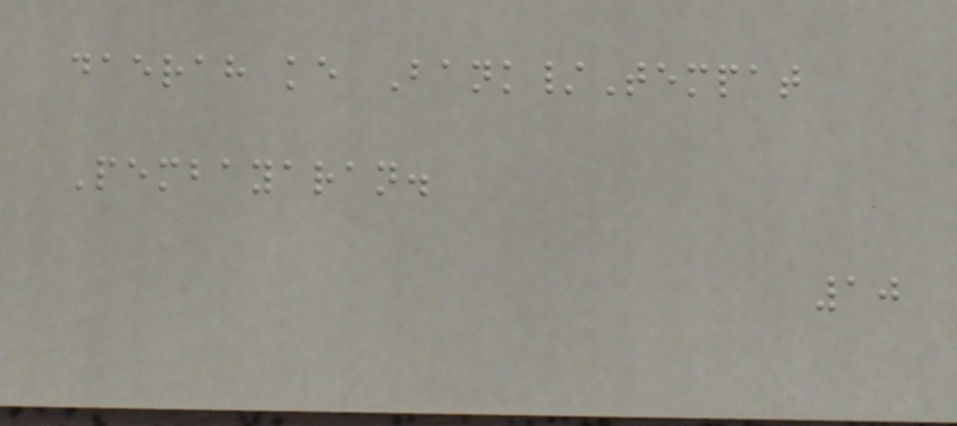daerah ke Bank/Tempat
Pembayaran.
10
